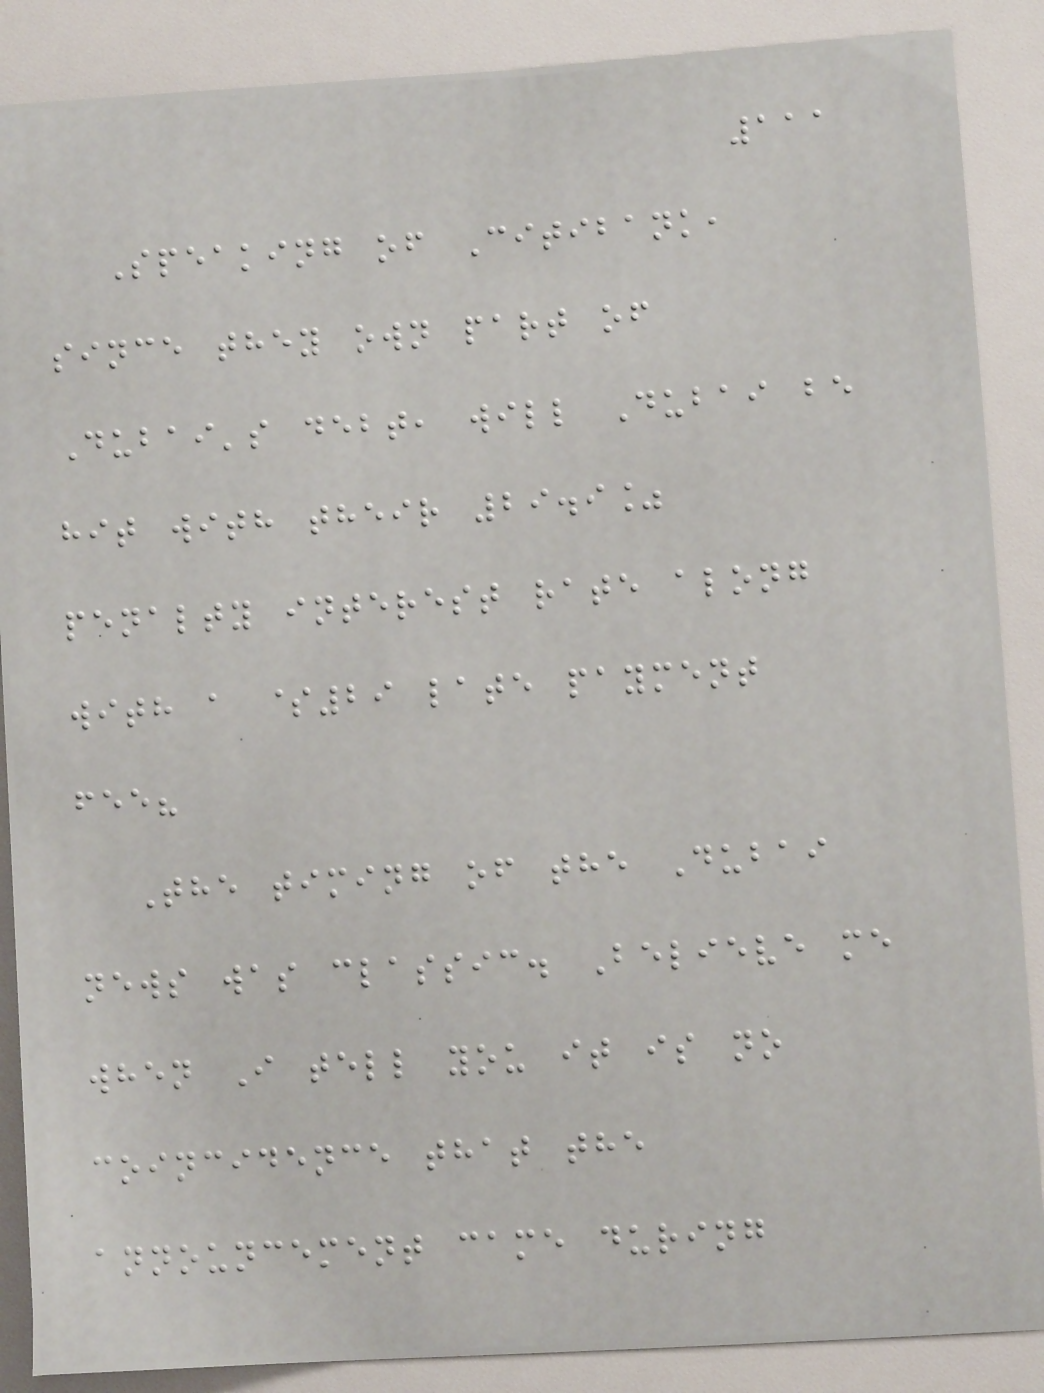111
Speaking of Citibank,
since they own part of
Dubai's debt, will Dubai be
hit with their 29.9%
penalty interest rate along
with a $29 late payment
fee?
The timing of the Dubai
news was classic. Believe me
when I tell you it is no
coincidence that the
announcement came during
